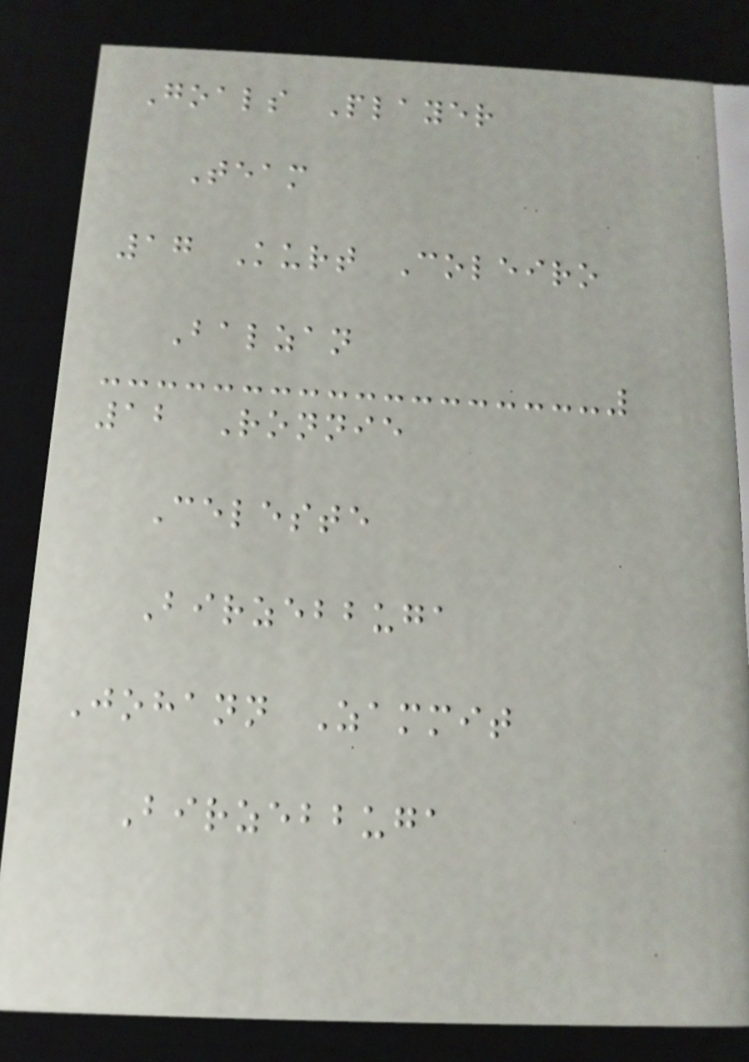Goals Player
Team
17 Kurt Coleiro
Balzan
12 Ronnie
Celeste
Birzebbuga
Johann Zammit
Birzebbuga
